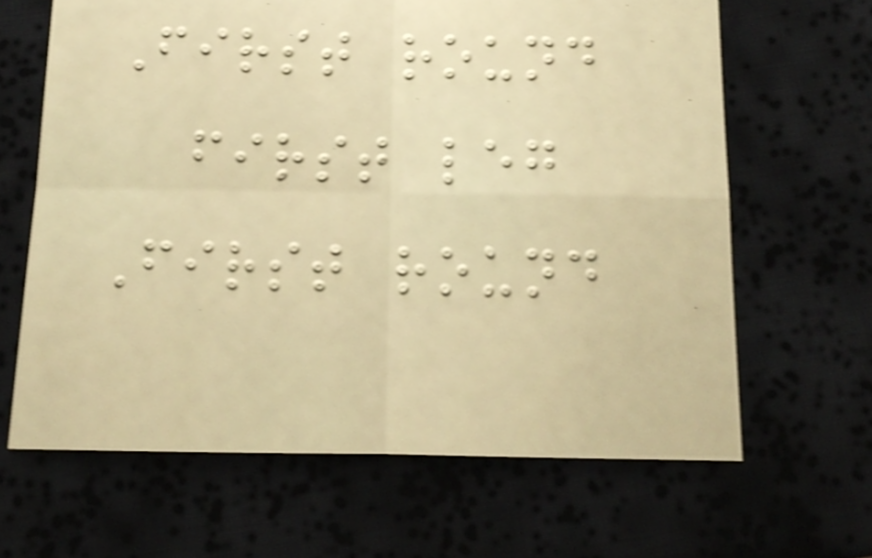First round
first leg
First round
